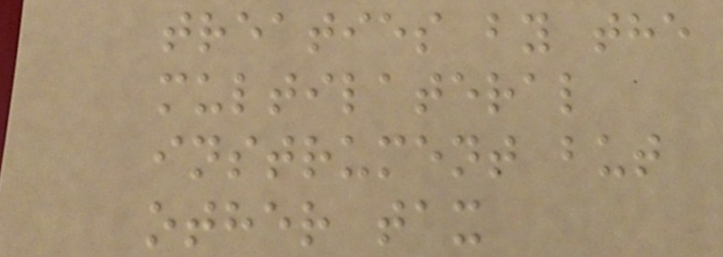treaties by the
multilateral
instrument but
other tax
